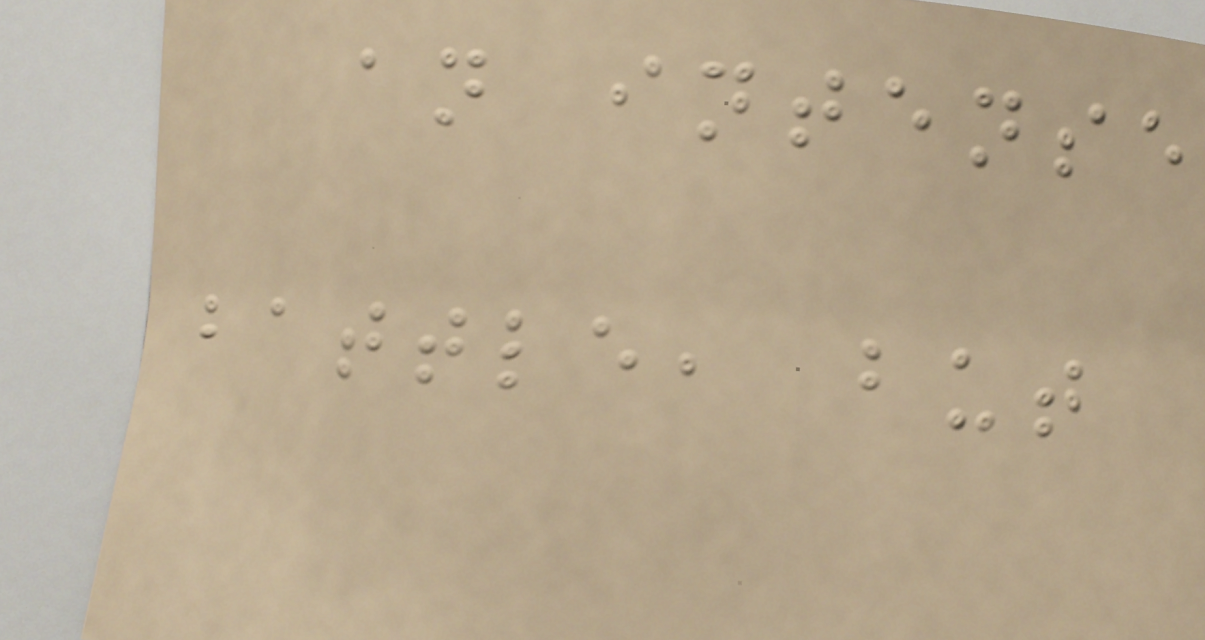an intense
battle, but
